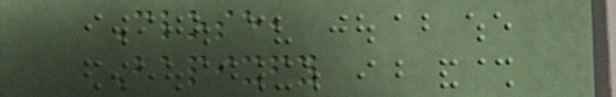Close,
Bapixfy
